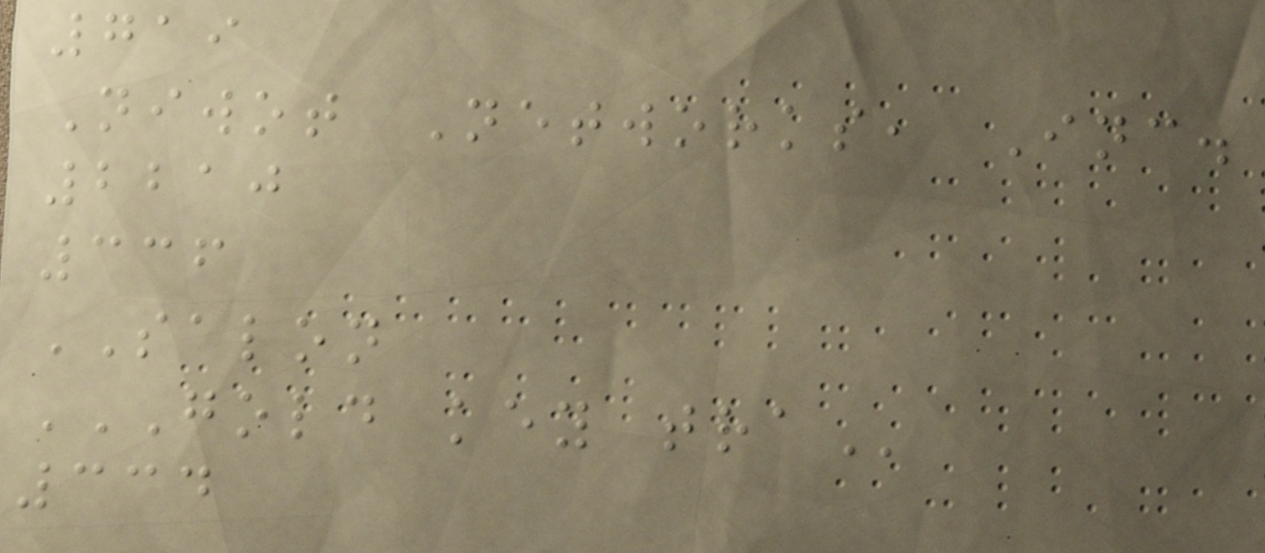719
Niwot Networks, Inc.
2210
336
SALON
GOLD KEY TRA
334
